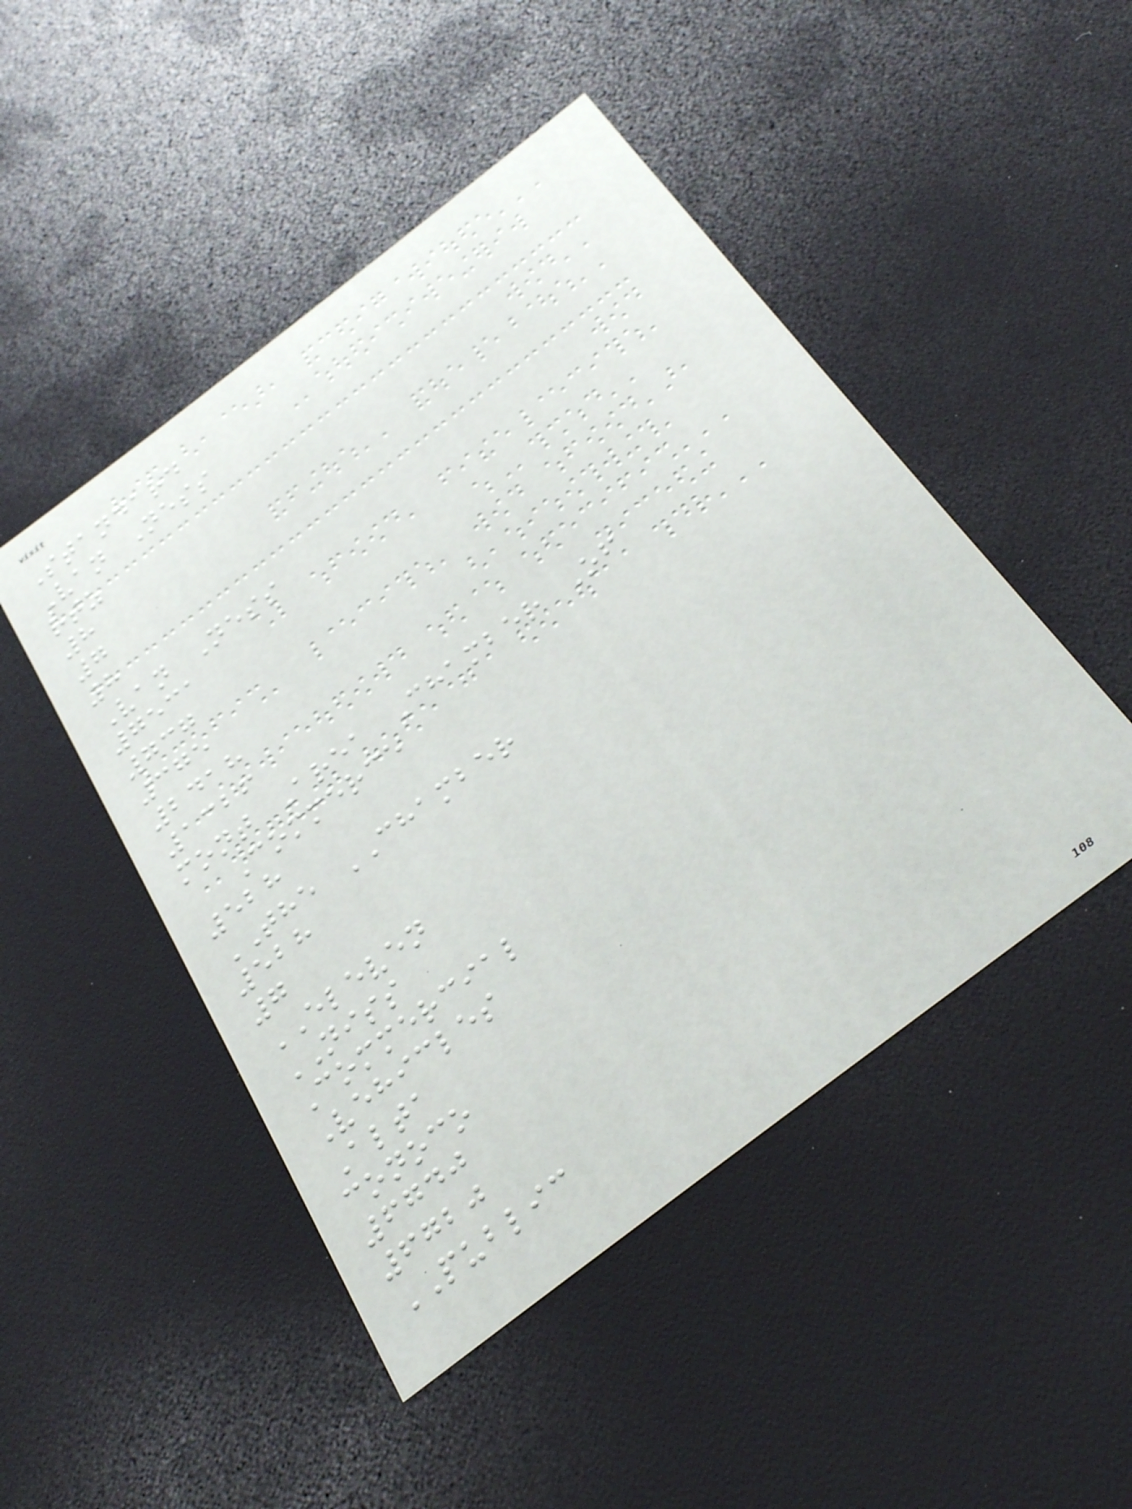Standard
Van Ness
rtz
8
7
8
Van Ness
7531
737
375
2418
1326
mont Area Chamber Of
Commerce
528
THE CHAMBER
528
7
ELEVEN
NISS
Commercial
Vehicles
Alta
conoco
6740
6720
PUBLIC
